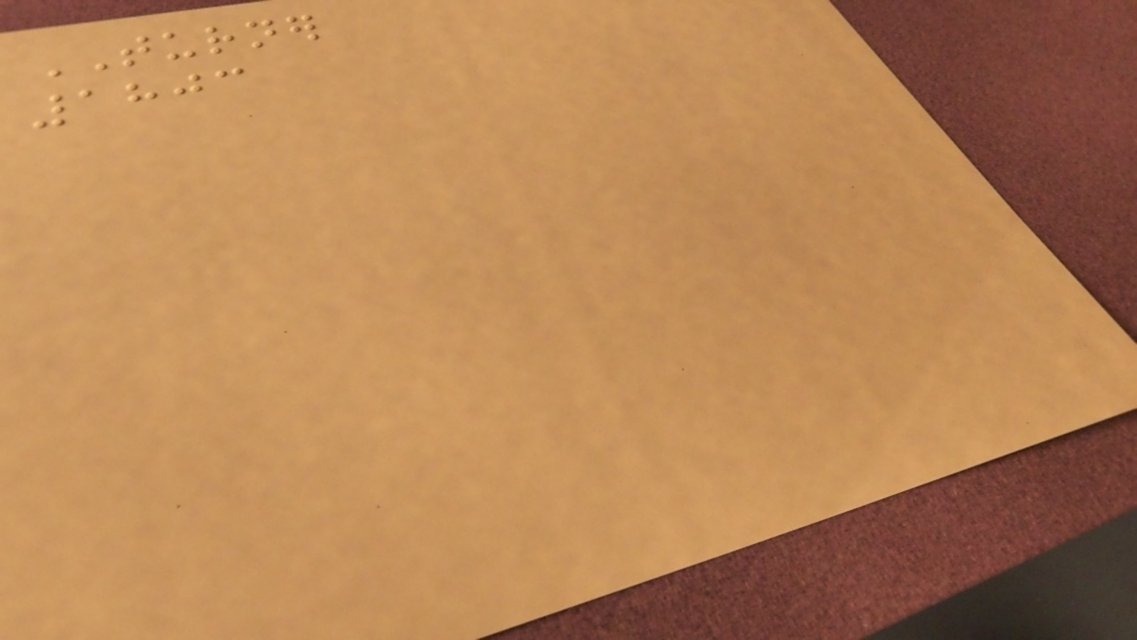TURNER
1803
